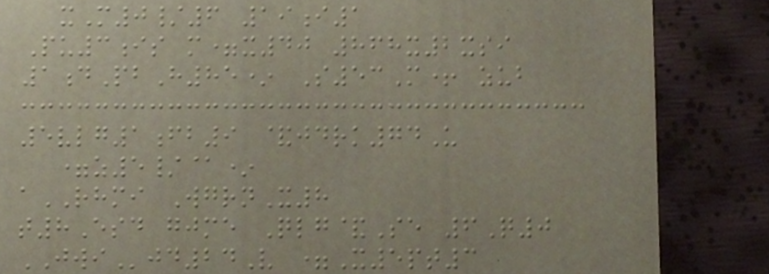xM0/6 19i1
Pu3is m=x40 868x2xsi
1dPbH85* S53M+ zub
5vlg1fb9 &jdrk74U
=z5/@*
aRHMI WgrnX8
t8Esd gjme Qlg&Se 6Q0
JWIjd24V =X5pt3
